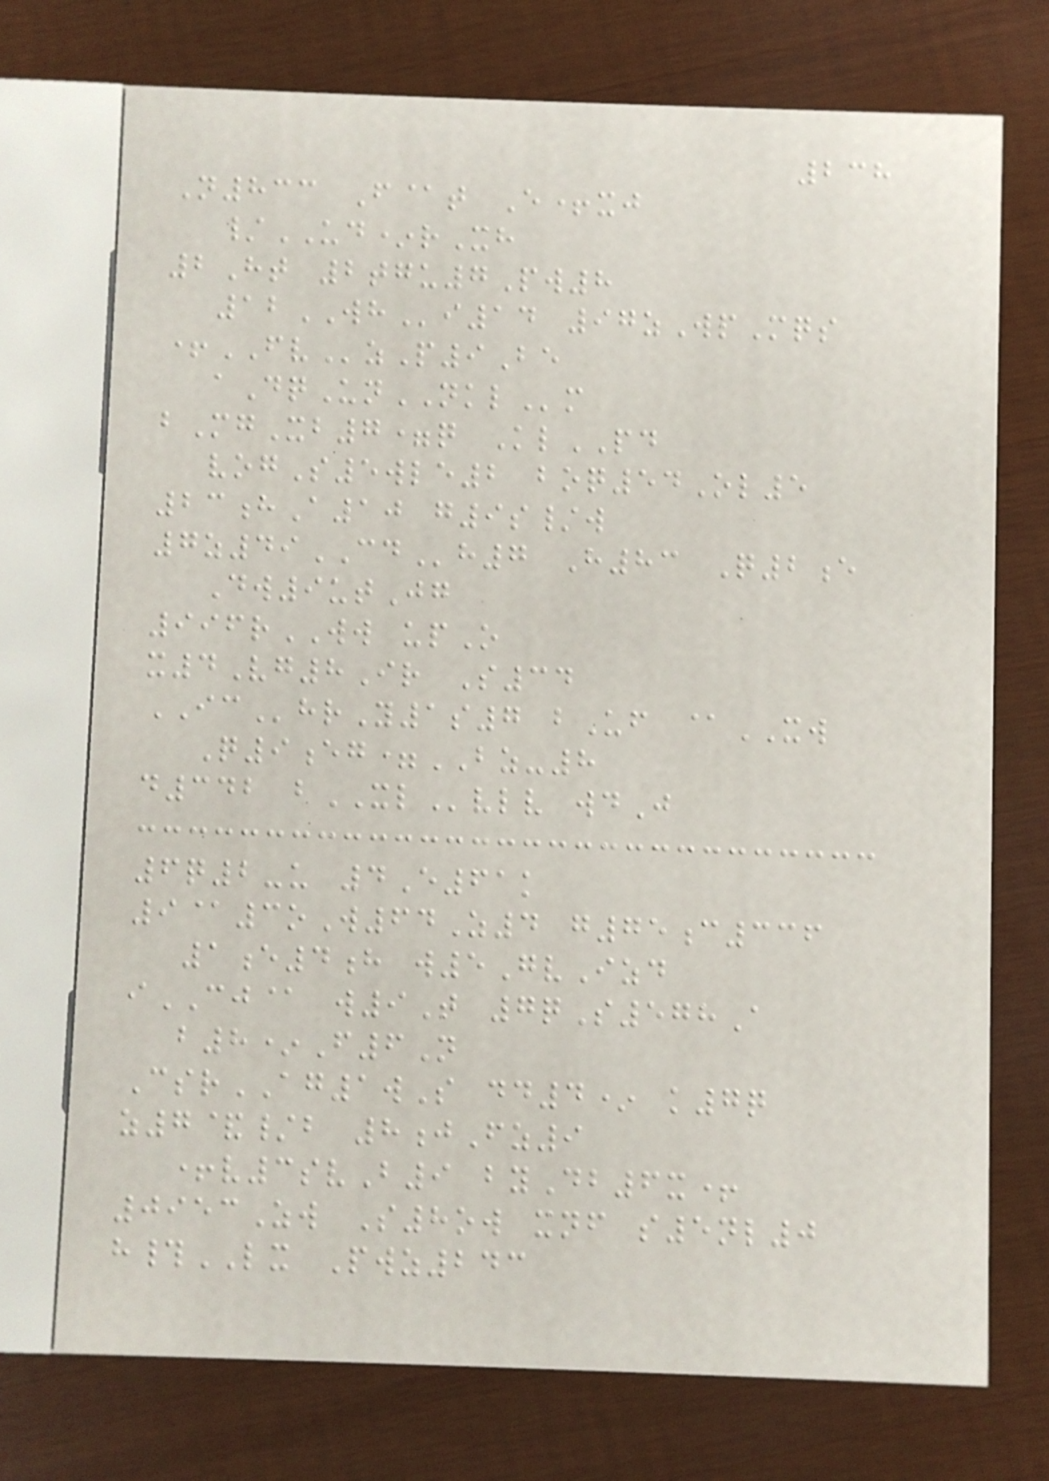238
N833 F@t E+xj
/UD*rXh
2Ht 2tgu7Pw8
12WHi14 97zWpMqs
+FVzP9Be
aDqUnNKLm
bMgXb7=q KlPD
vogS5wle2 boq54Ol5
23hA10 g9s/w
7z49CDh7 H83 Q2e
Dw9utJg
996rWW upO
x4Vg8Ir S34
IChrY1s7 bUf @XW
Q9eg=BZ-8
d342 bXLvlv wdJ
6q2-u 4E61k
9@3oW64Z4 g75c336
1e4h w5GvIzd
iCJ@ w9T 7qS578A
b8*F6N
CsrAG1wS dd4* k7q
z7&/b 8jFz9
+v3svB9 byDb6x+
0953Zw S8ow xnf s5nl0
h#LX Pwz243
